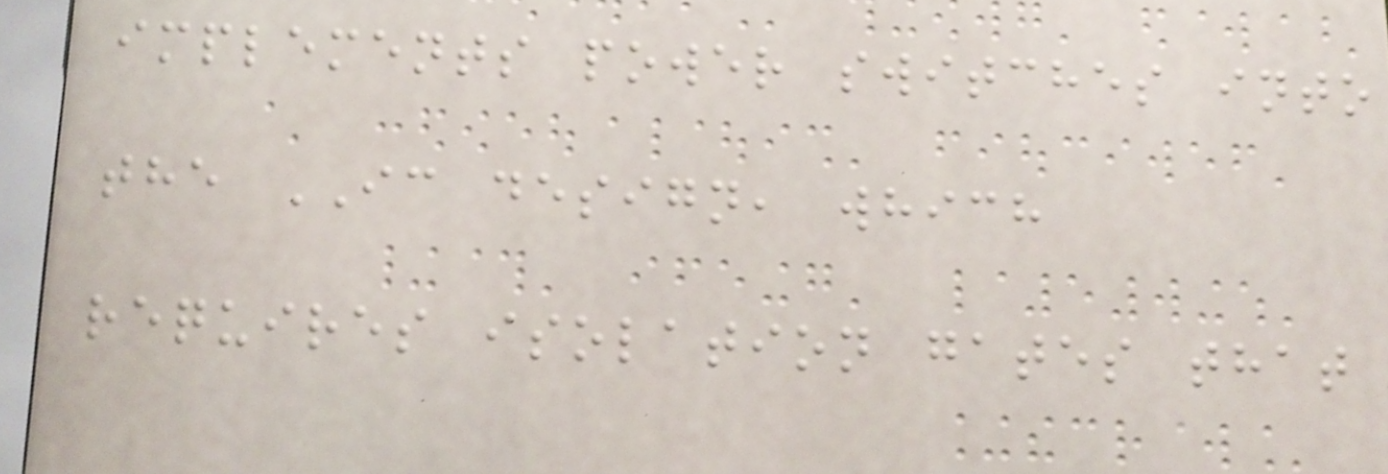implements power switches into
the IC design, which
requires isolation gates that
